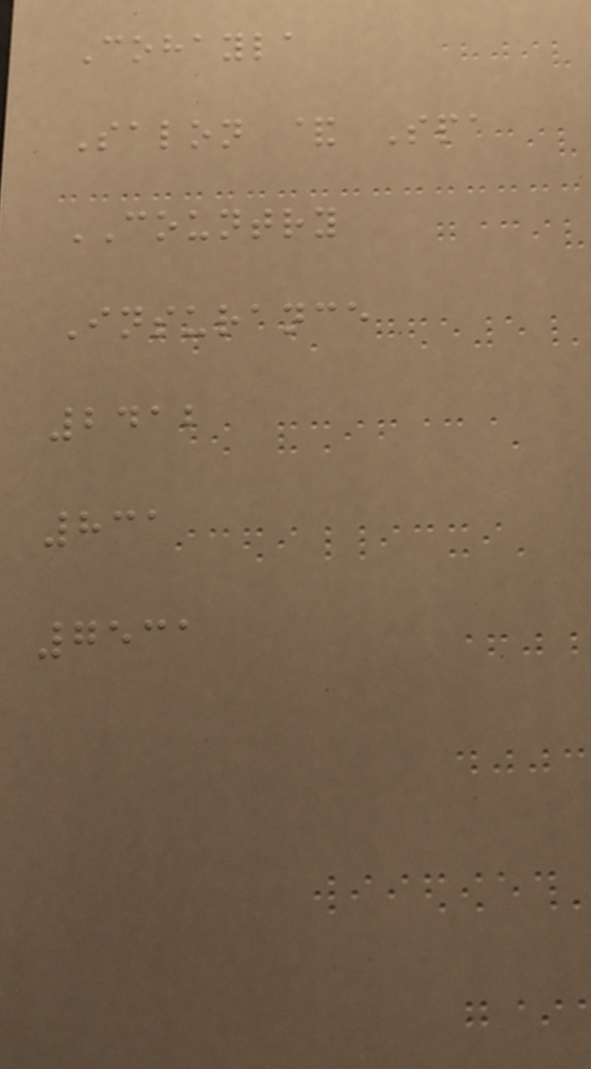Cohayla
Salon & Spa
COUNTRY
Insurance
2412
831
7531
